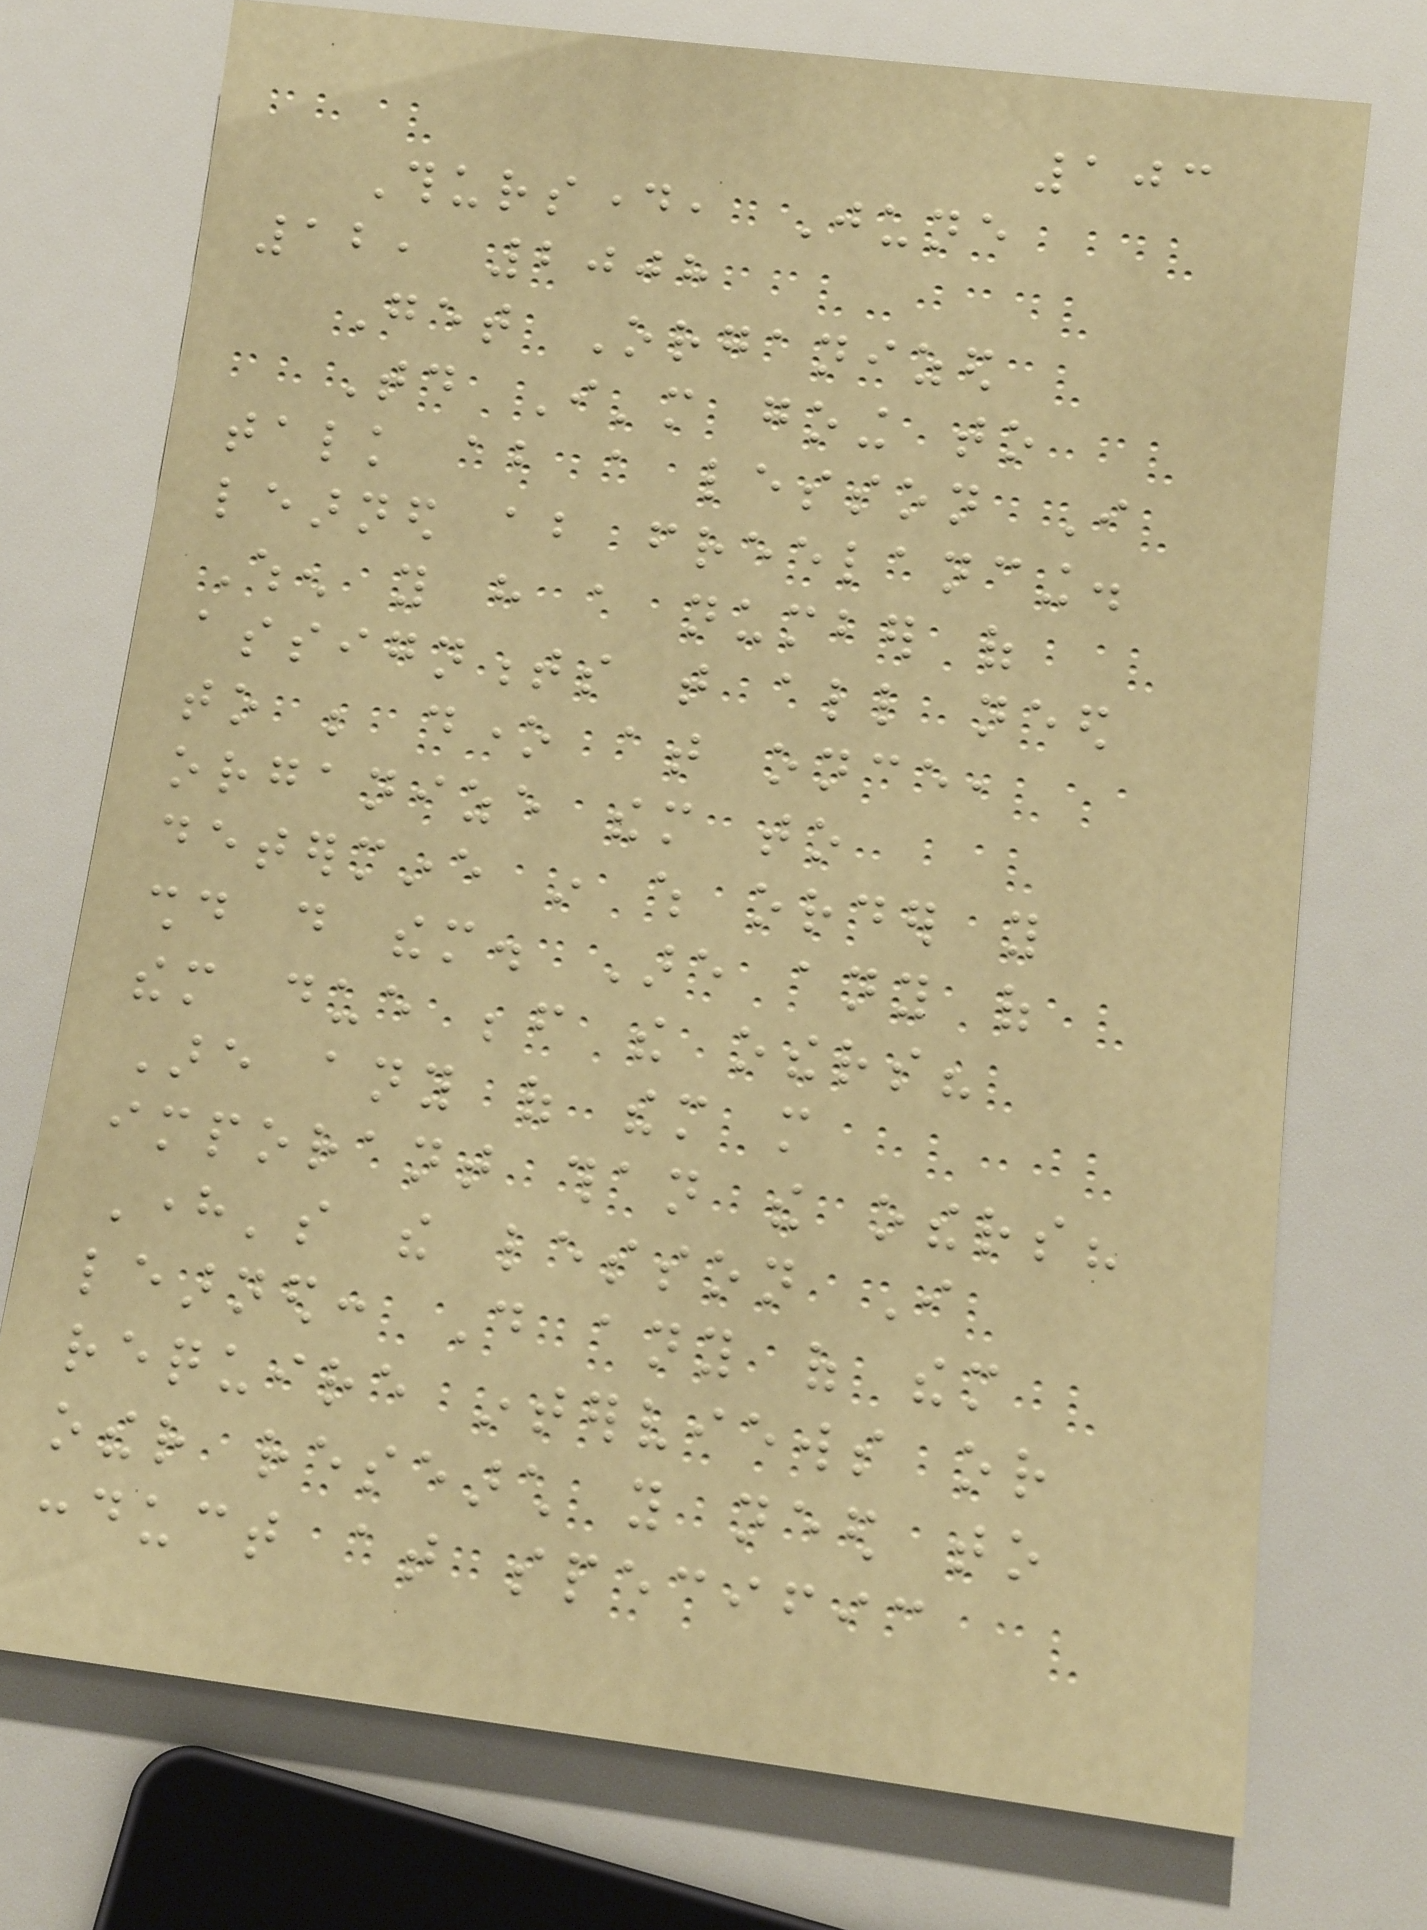103
Thursday, June
12, 2008
Get Organized
Today I'm going to
talk about a lesson I
learned about freelancing.
When you have a number of
assignments that all need
to be done at once,
organize them to
determine in which order you
should do them. Are any of
them due before the others?
Are any of them more
imporant than the others?
Here's the lesson I
learned: Do any of them
require interviews or
other research you need to
conduct at specific
